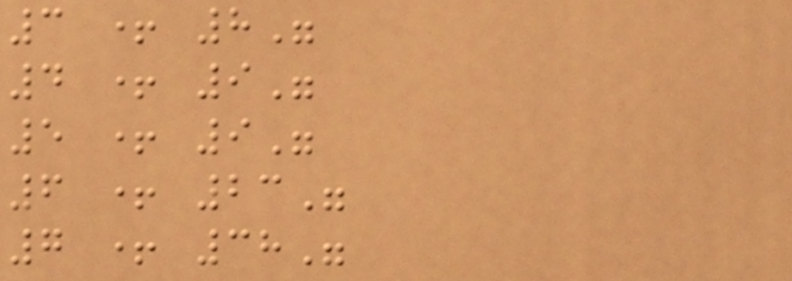3 + 8"
4 + 9"
5 + 9"
6 + 23"
7 + 38"
